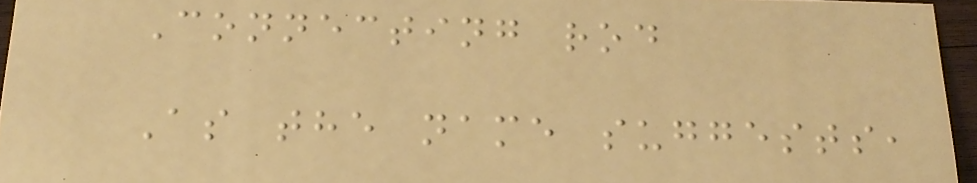Connecting rod
As the name suggests,
